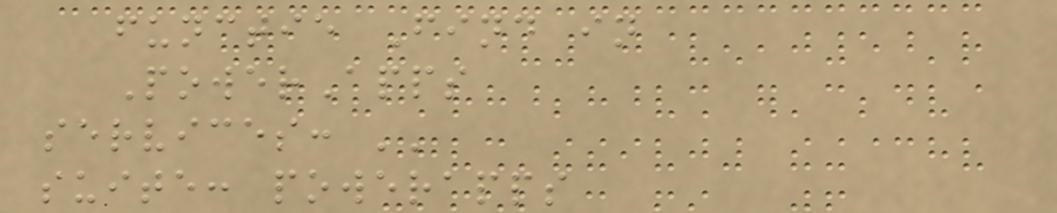functie Find in
PowerApps
services: ''
suite: powerapps
